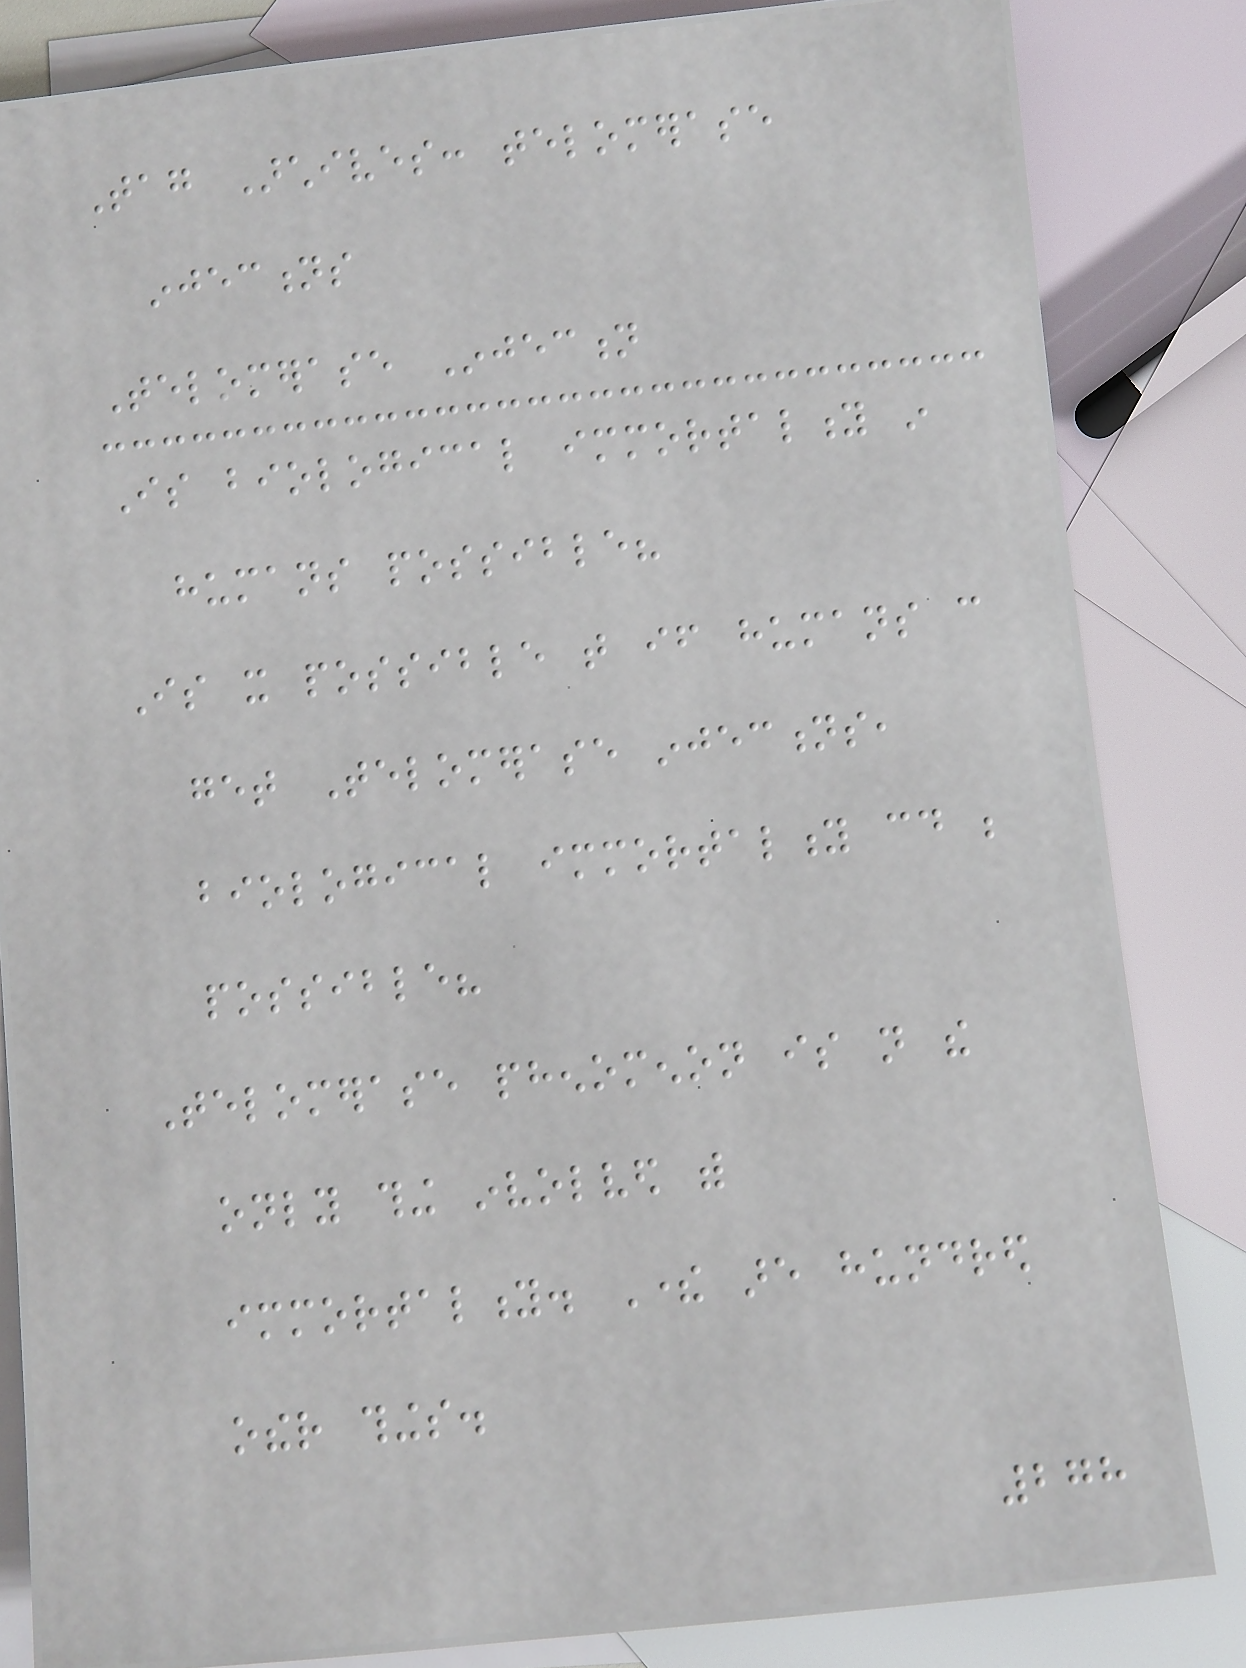Tag Archives: telomerase
injections
Telomerase Injection
Is biological immortality in
humans possible?
Is it possible that if humans can
get Telomerase injections,
biological immortality could be
possible?
Telomerase phenomenon is not the
only thing involved with
immortality. There are hundred
other things.
278
